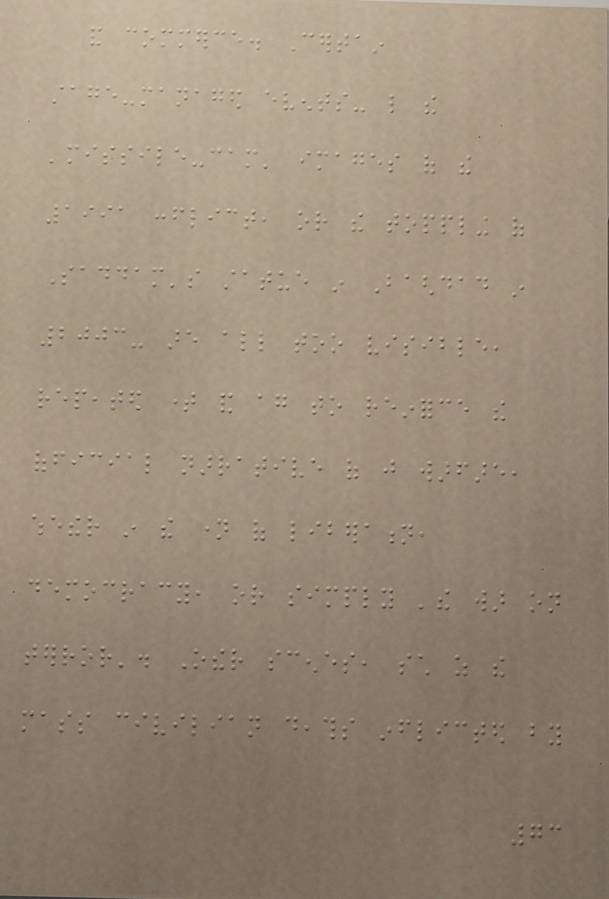and commerce. Certain
stage-managed events- like the
'missile-cam' images of the
1991 conflict, or the toppling of
Saddam's statue in Baghdad in
2003- are all too visible,
repeated time and again to reinforce the
official narrative of just warfare,
whether in the name of liberation,
democracy, or simply 'the war on
terror'. Other scenes, such as the
mass civilian deaths inflicted by
73
